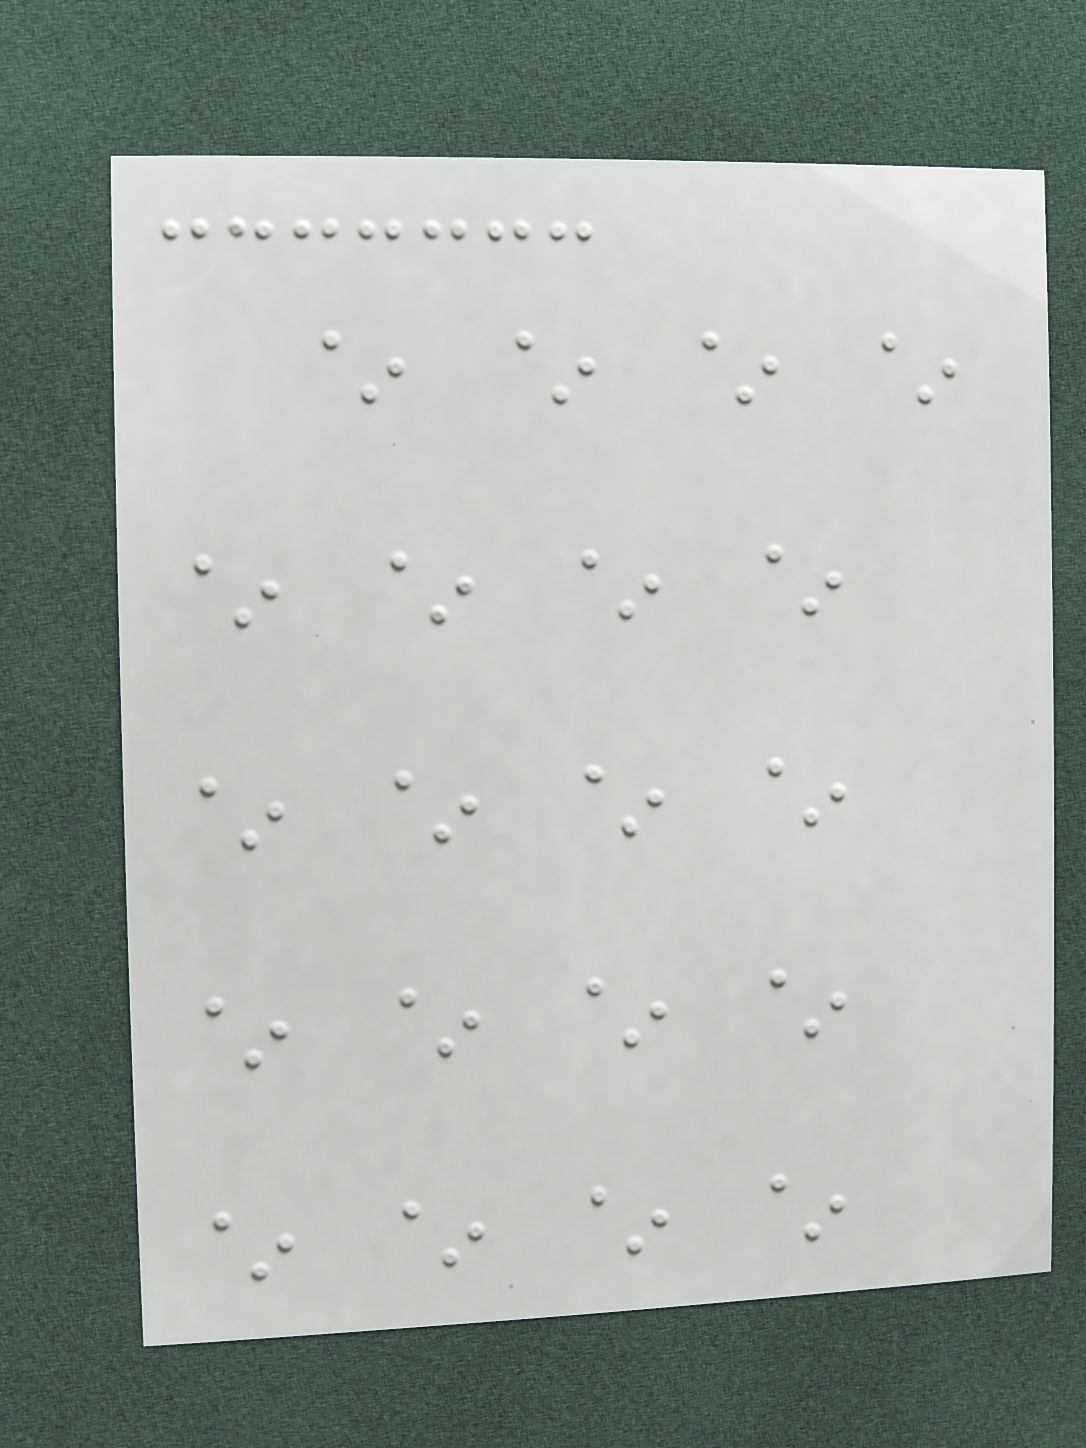~ ~ ~ ~
~ ~ ~ ~
~ ~ ~ ~
~ ~ ~ ~
~ ~ ~ ~
